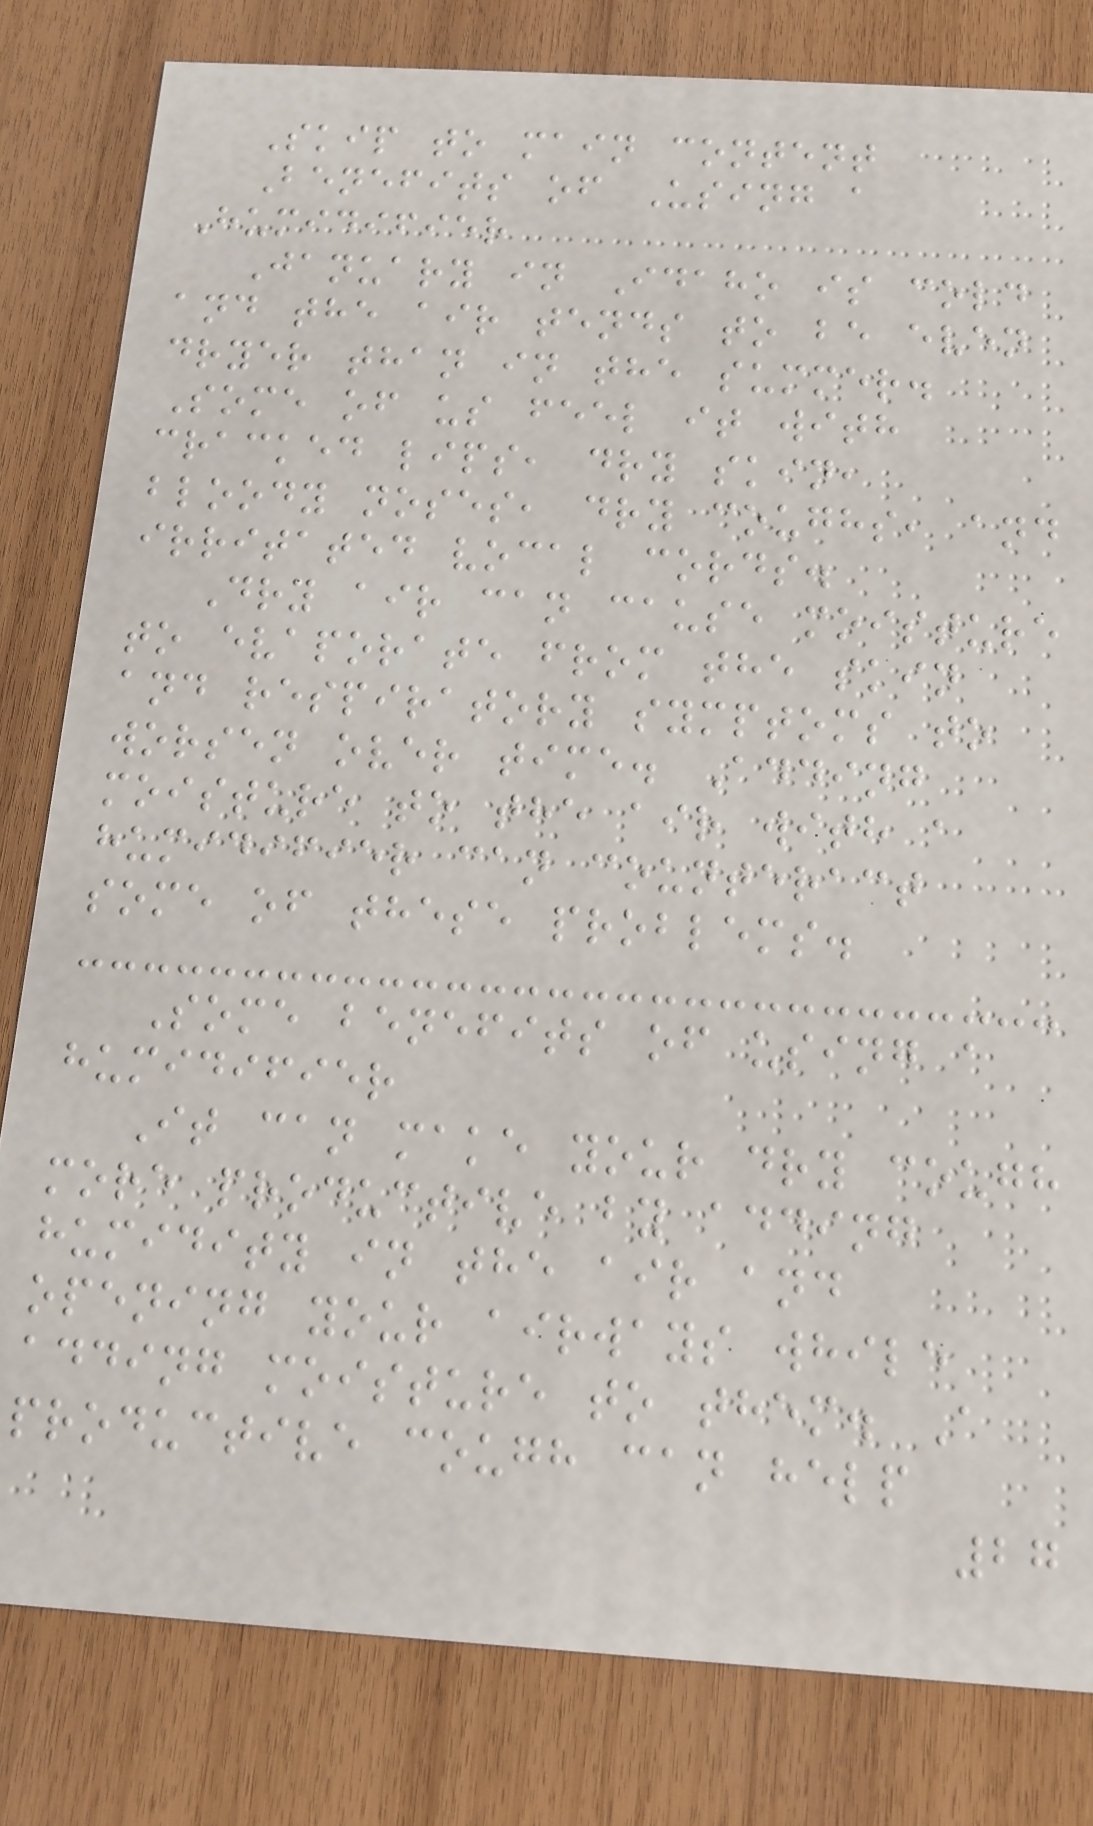Skip to main content
Benefits of Using a
Humidifier
January in Idaho is cold
and the air tends to be even
dryer than in the summer.
Some of us feel it with
cracked lips, dry skin,
bloody noses, dry coughs, and
irritated vocal cords.
Dry air can cause moisture
to evaporate from the skin
and respiratory symptoms to
worsen over time. Adding
moisture to the air with a
humidifier can counteract
some of these problems.
Some benefits of using a
humidifier
It can make your dry cough
more productive by adding
humidity in the air and
opening your airways while
adding moisture to them. A
productive cough can help
27
